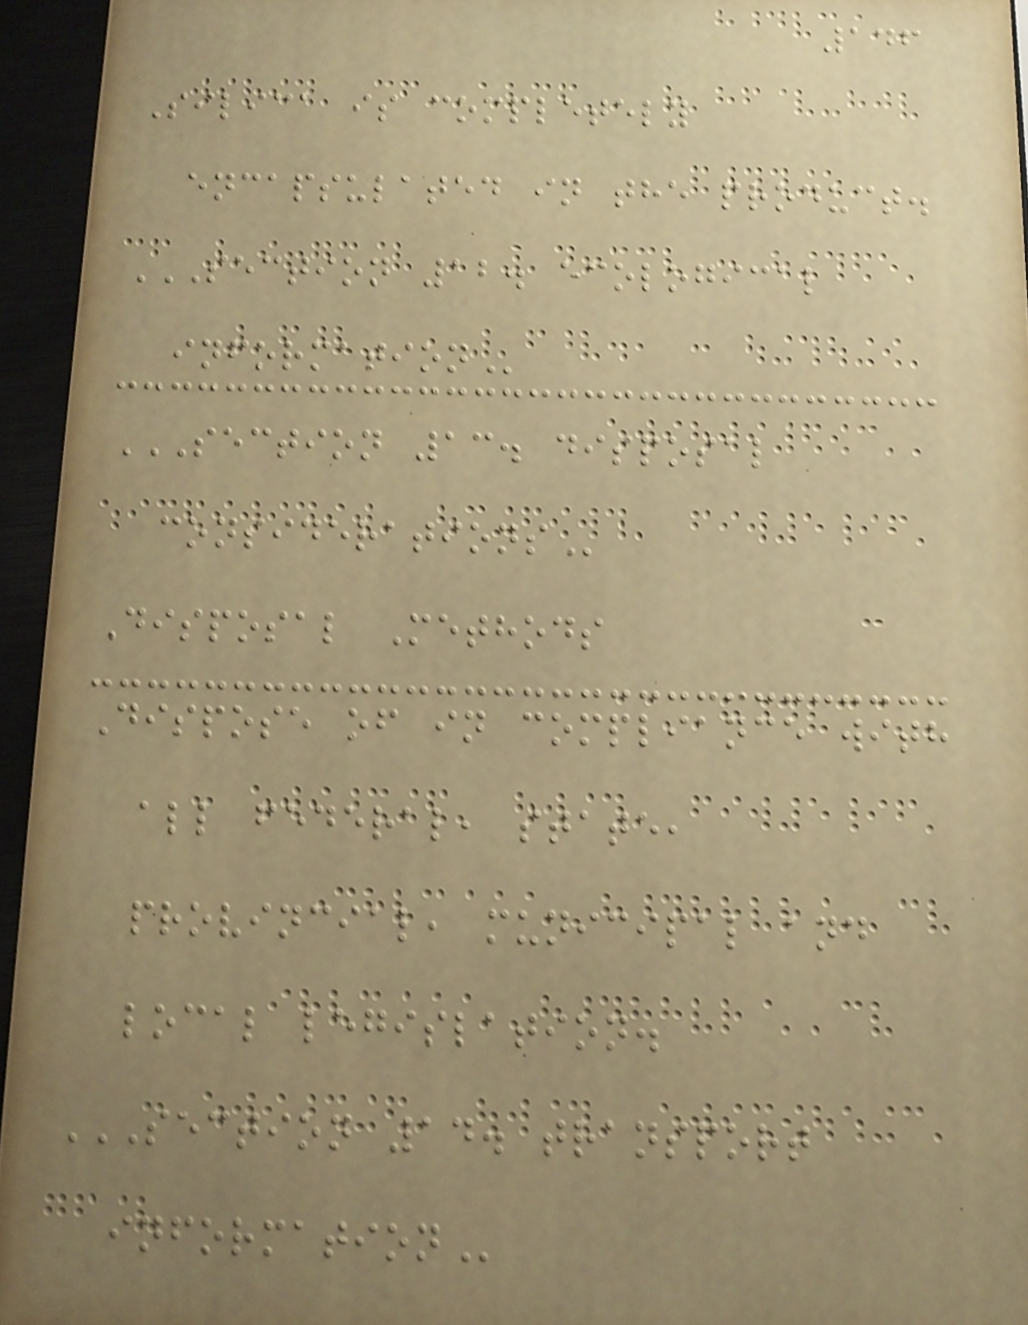146
Silica is completely
encapsulated in the product.
SECTION 12. ECOLOGICAL
INFORMATION
SECTION 13. DISPOSAL
CONSIDERATIONS
Disposal Methods
Dispose of in compliance with
all federal, state,
provincial, municipal and
local legislation.
SECTION 14. TRANSPORT
INFORMATION
